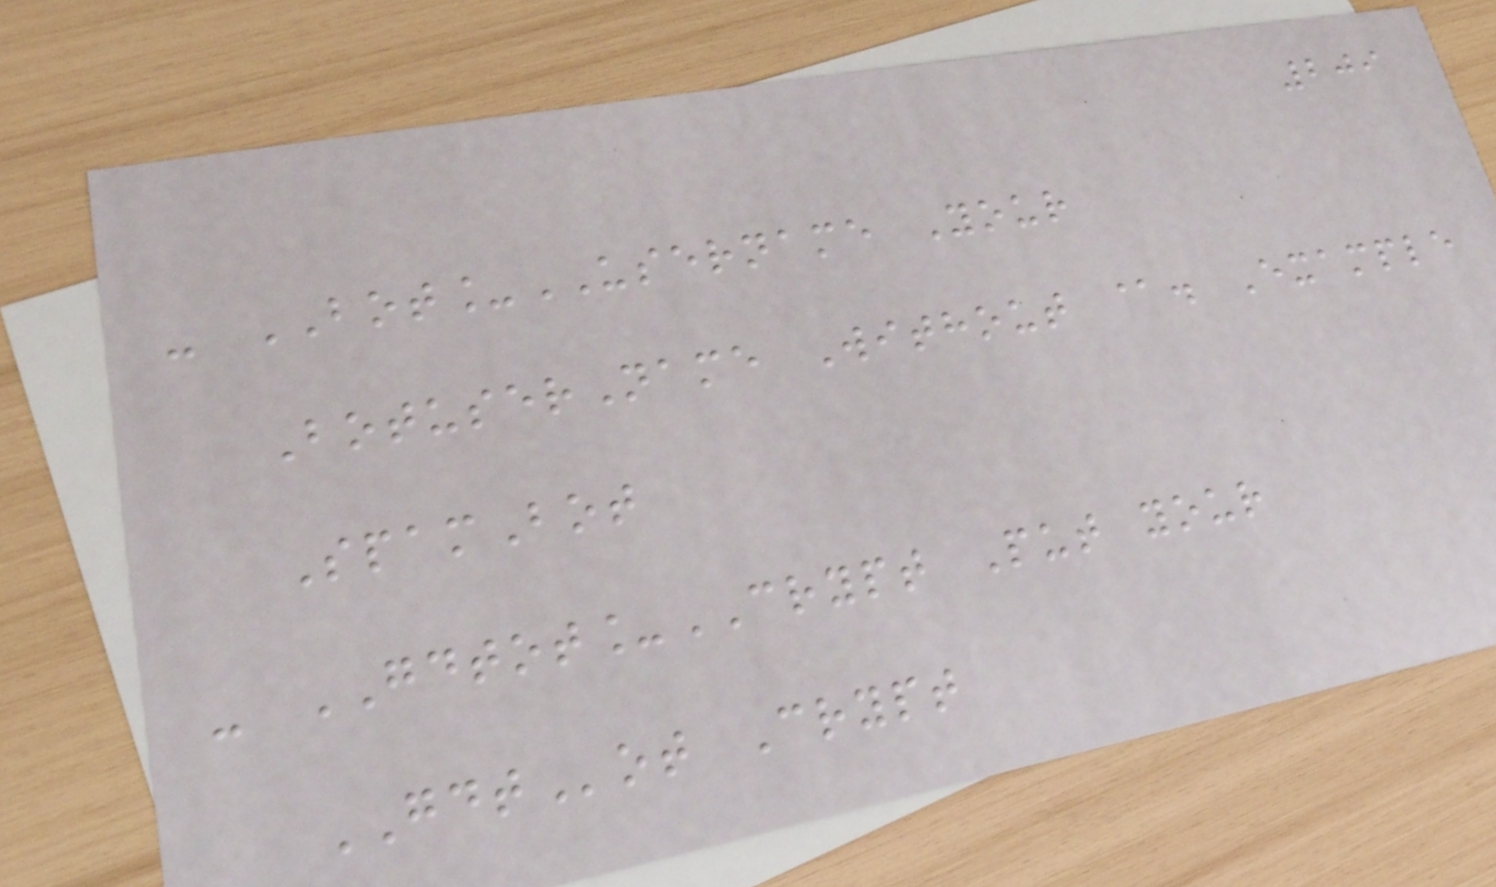209
- BOT_USERNAME Your
BotuserName Without @. Example
SpamBot
- GDTOT_CRYPT Put your
GDTot Crypt
